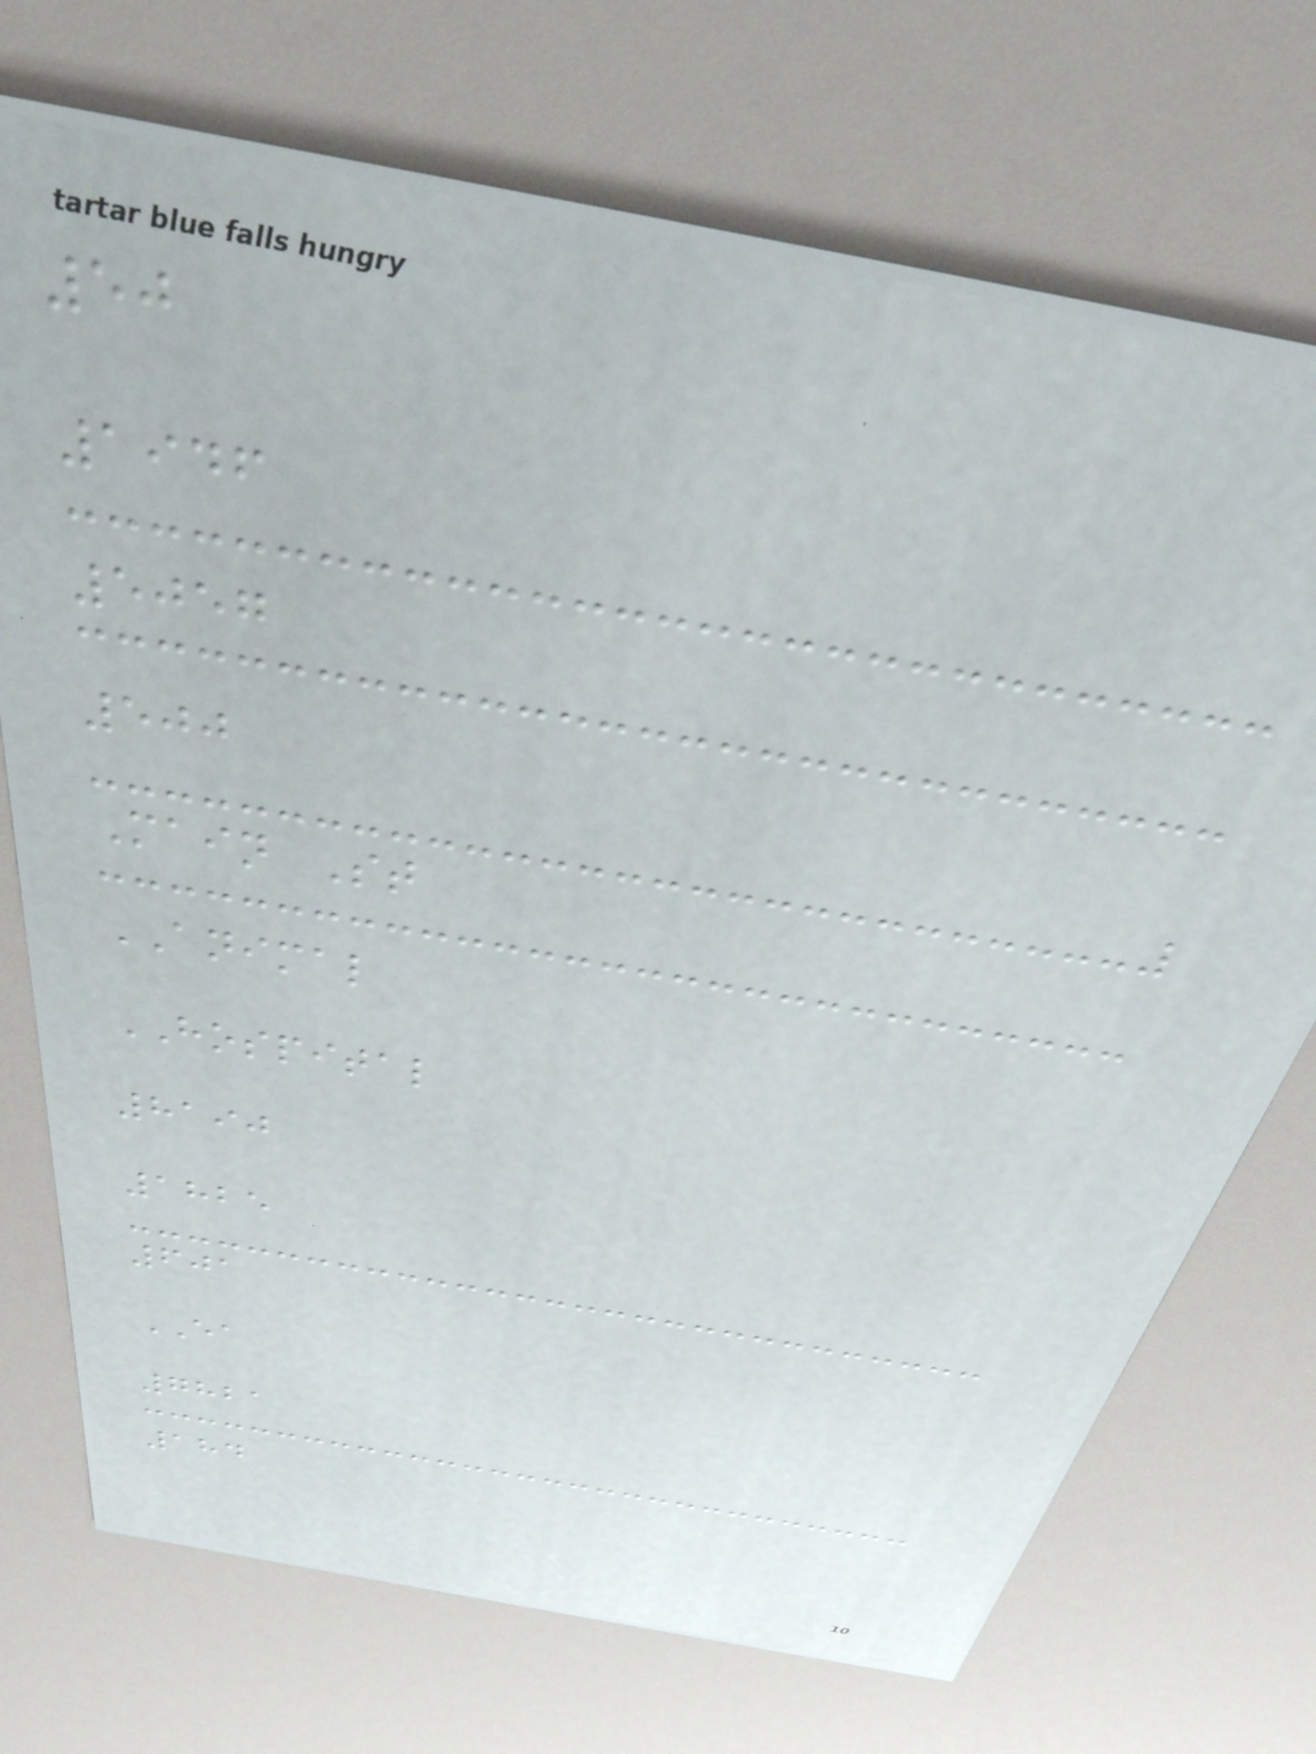50
1946
5057
500
Main St
ANIMAL
HOSPITAL
8190
1825
601
EA
7821
184
